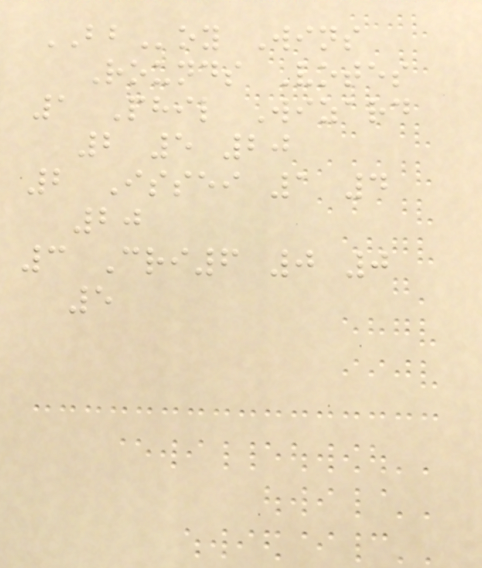BBoy Wins
Rounds Votes
1 Phil Wizard
2 5 20
2 Issei 1 4
20
3 Cri6 0 0
5
